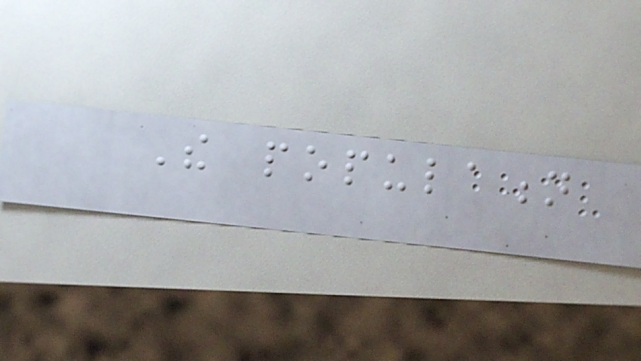The population
